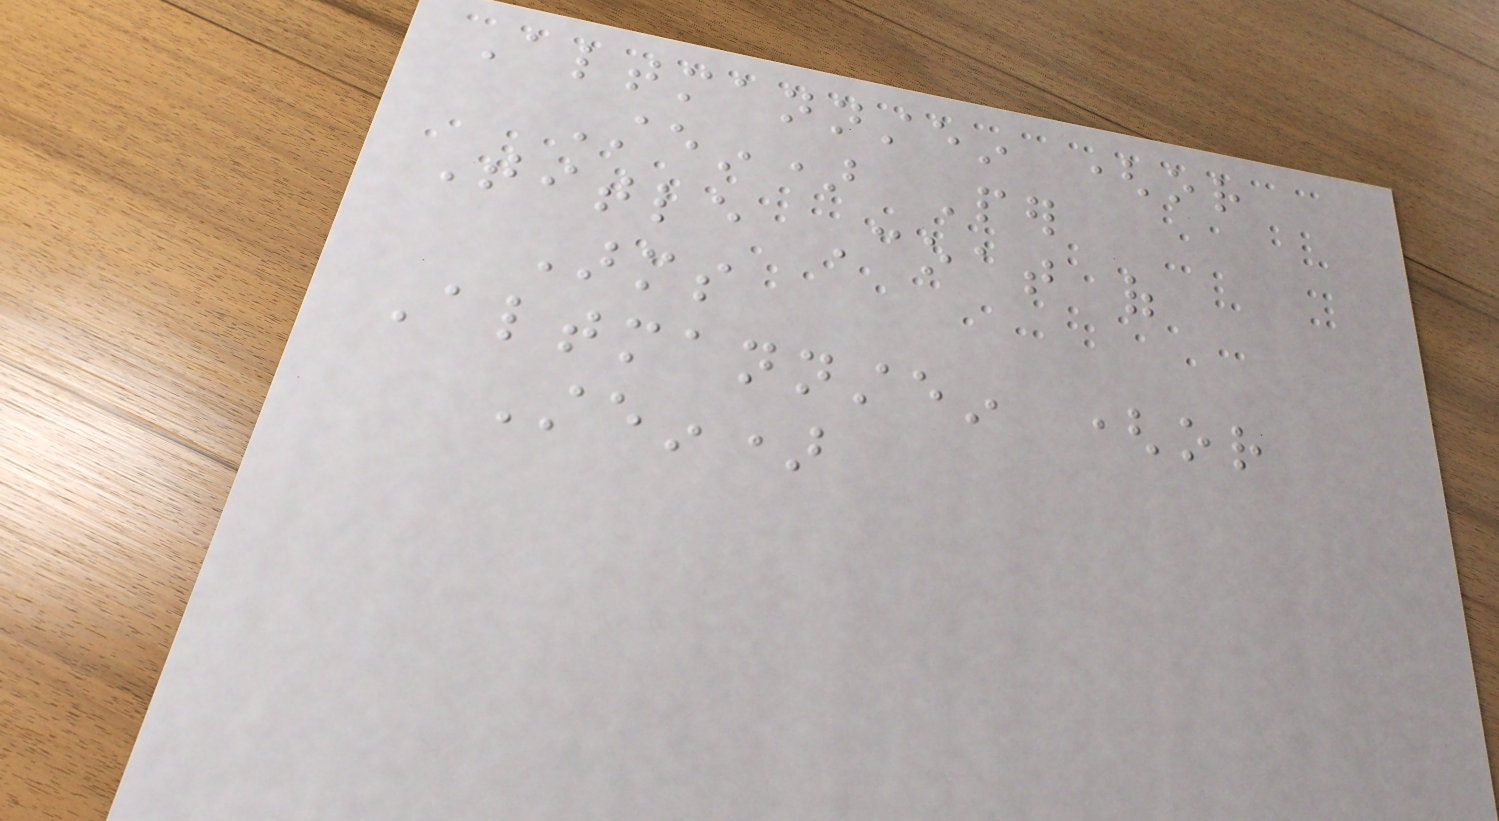Altmannstein (or
Stein) Per
Title Coat of
Arms
Altmannstein (or
Stein)
